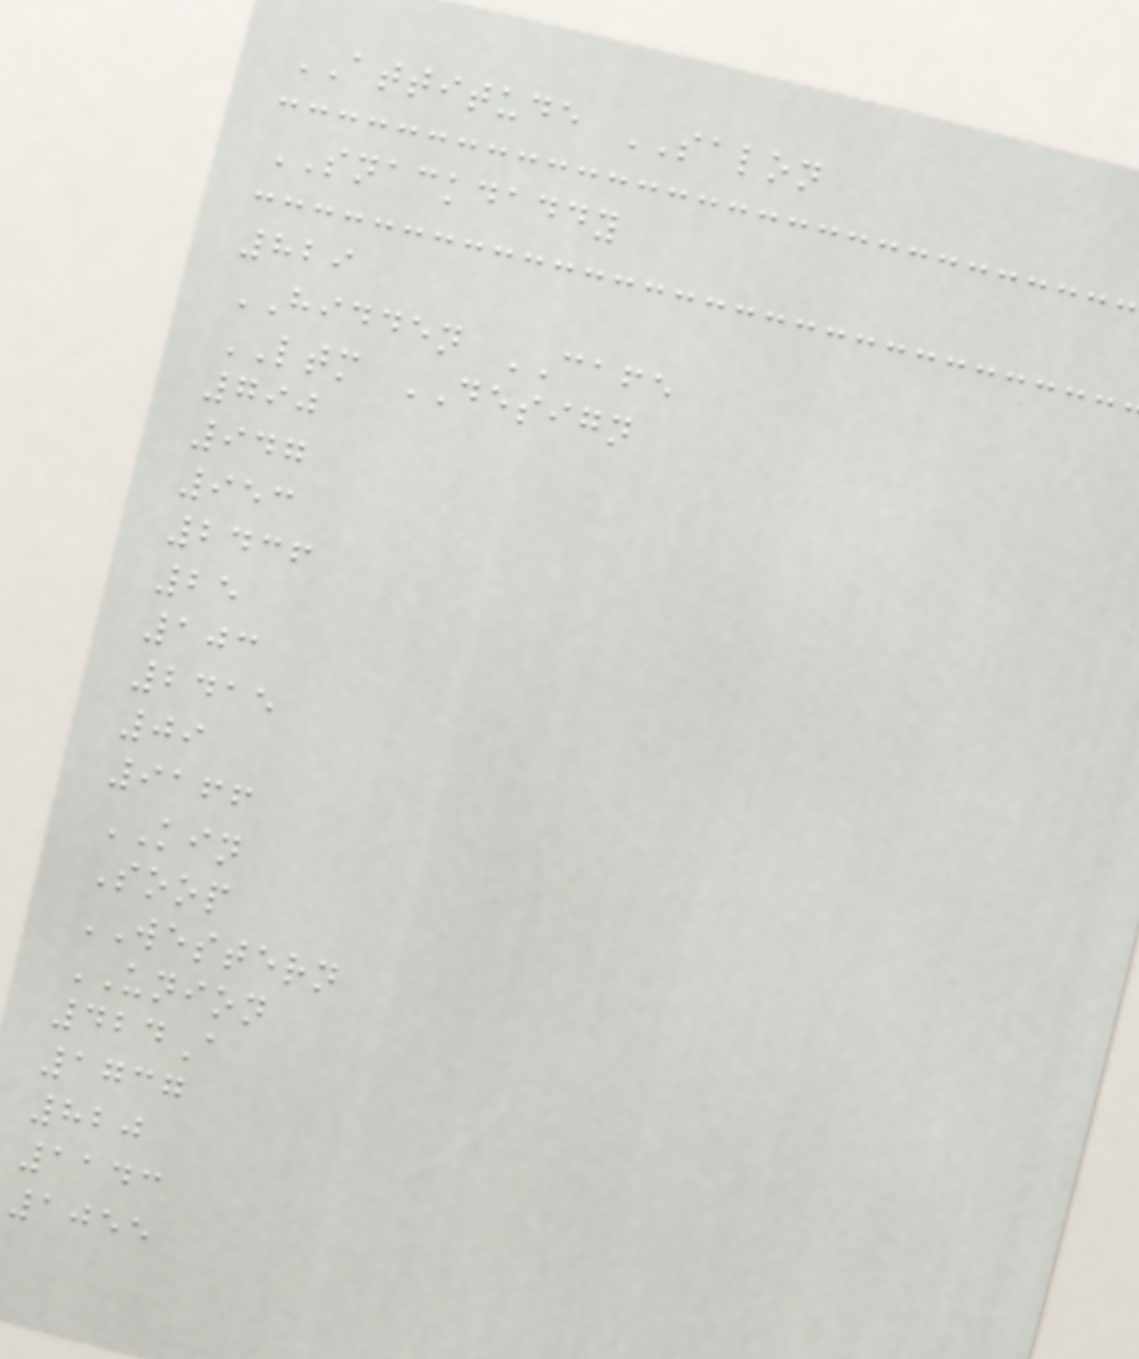ATTITUDE SALON
SNACKDADDY
829
HIDDEN CAFE
LTM DESIGN
790
947
953
2436
25
103
2415
09
9166
KIN
Soop
WESTERN
UNION
424A
1737
820
1143
1055
